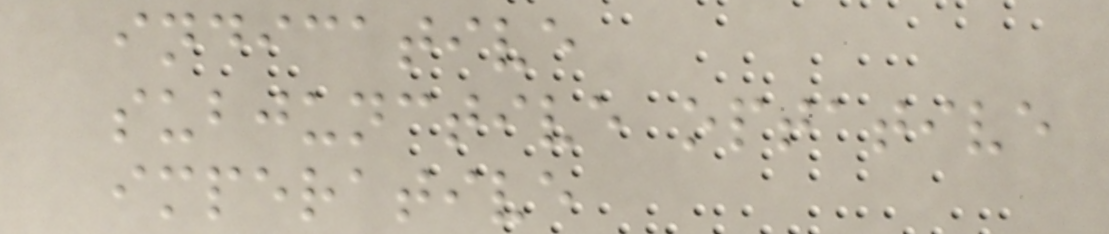indicative
subjunctive optative
imperative
